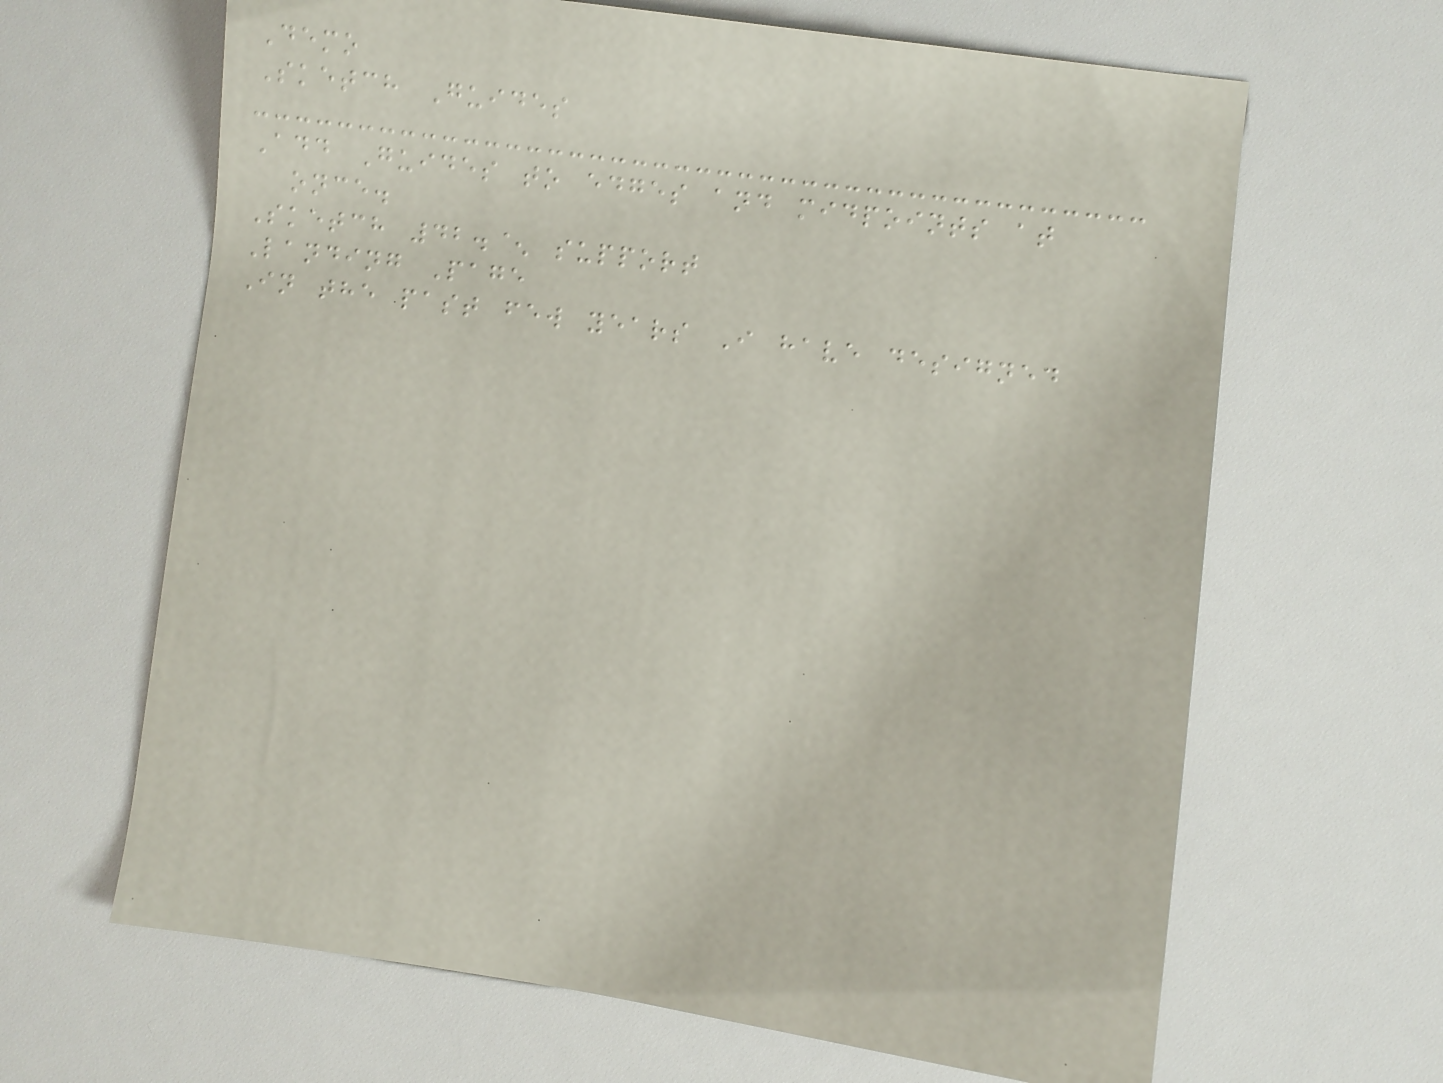Demo
Sketch Guides
Add Guides to edges and midpoints at
once.
Sketch 42.^ support
Landing Page
In the past few years I have designed
